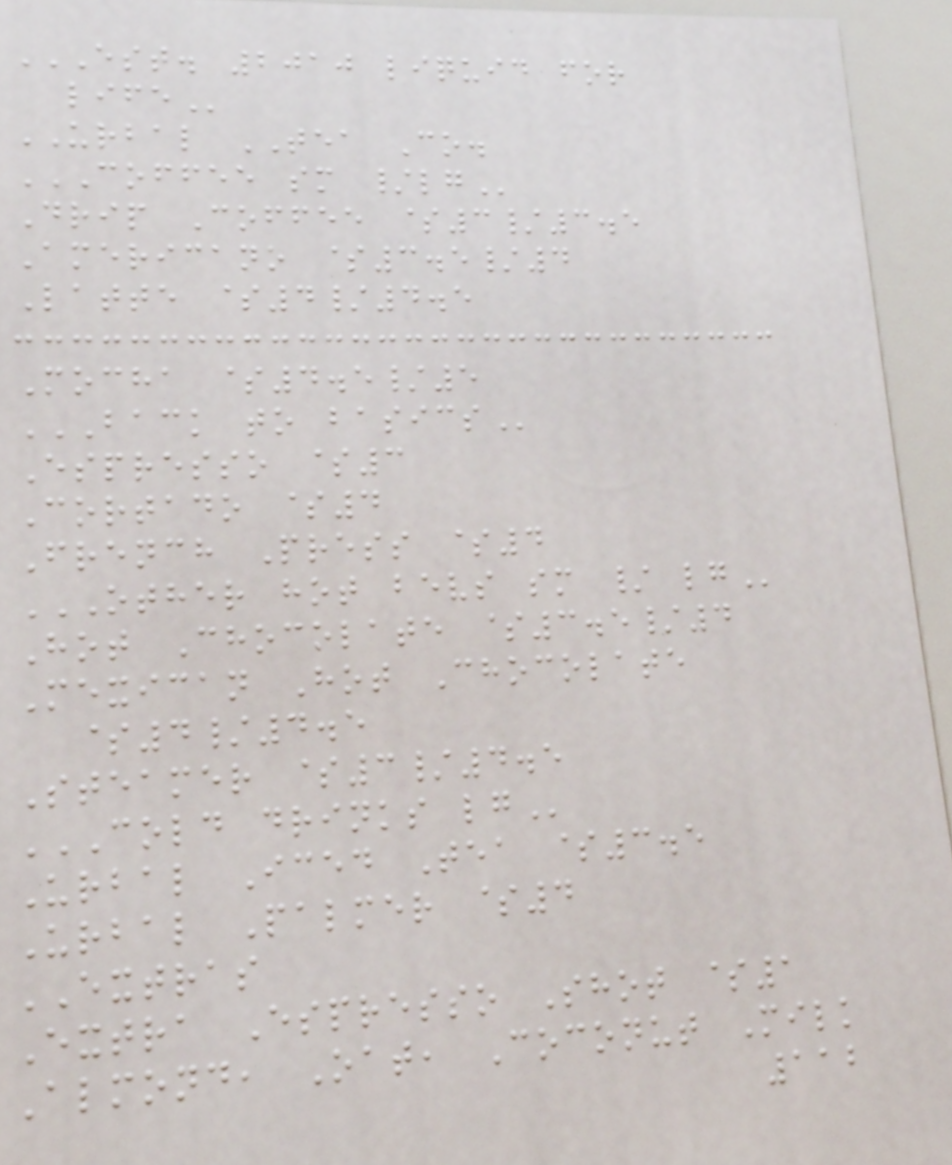EST. 2010 LIQUID FOR
LIFE
URBAL TEA Co.
COFFEE SM /LG
Drip Coffee $3/3.5
Americano $3.5/4
Latte $4/4.5
Mocha $4.5/5
BACK TO BASICS
Espresso $3
Cortado $4
French Press $4
OTHER HOT BEVS SM / LG
Hot Chocolate $3.5/4
Mexican Hot Chocolate
$4/4.5
Steamer $3/4.5
COLD DRINKS LG
Urbal Iced Tea $3.5
Urbal Palmer $4
EXTRAS
Extra Espresso Shot $1
Almond, Oat, Coconut Milk
112
